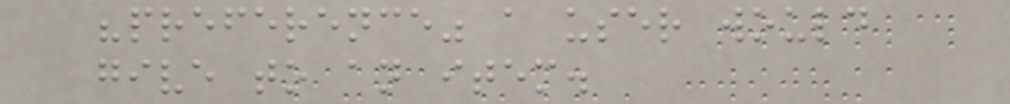"preference" a user would
give to an item.
